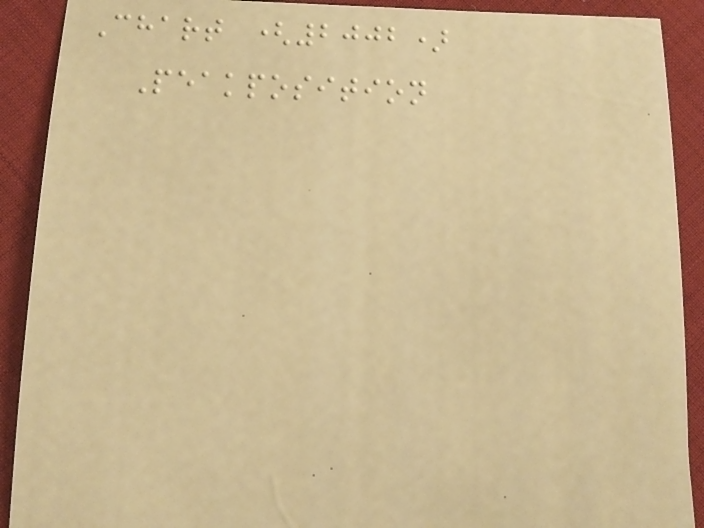Chart (2002)
Peakposition
